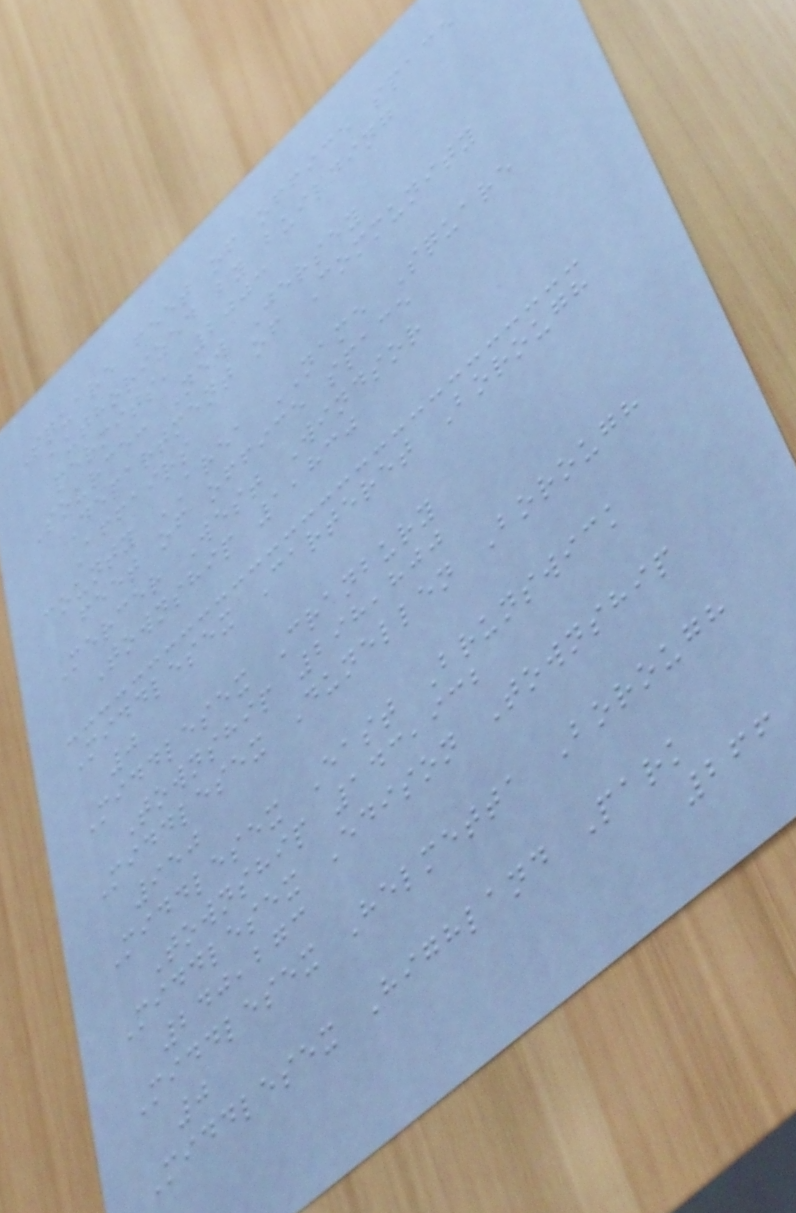Square feet of office space
authorized by building
permits, 2003
Source: New Jersey
Department of Community
Affairs
county AREA NAME Square
feet of office space
Mercer West Windsor
Township 1,830
Middlesex Carteret Borough
0
Middlesex Cranbury
Township 298,800
Middlesex Dunellen Borough
950
Middlesex East Brunswick
Township 143,932
Middlesex Edison Township
240,273
Middlesex Helmetta Borough
0
Middlesex Highland Park
266
